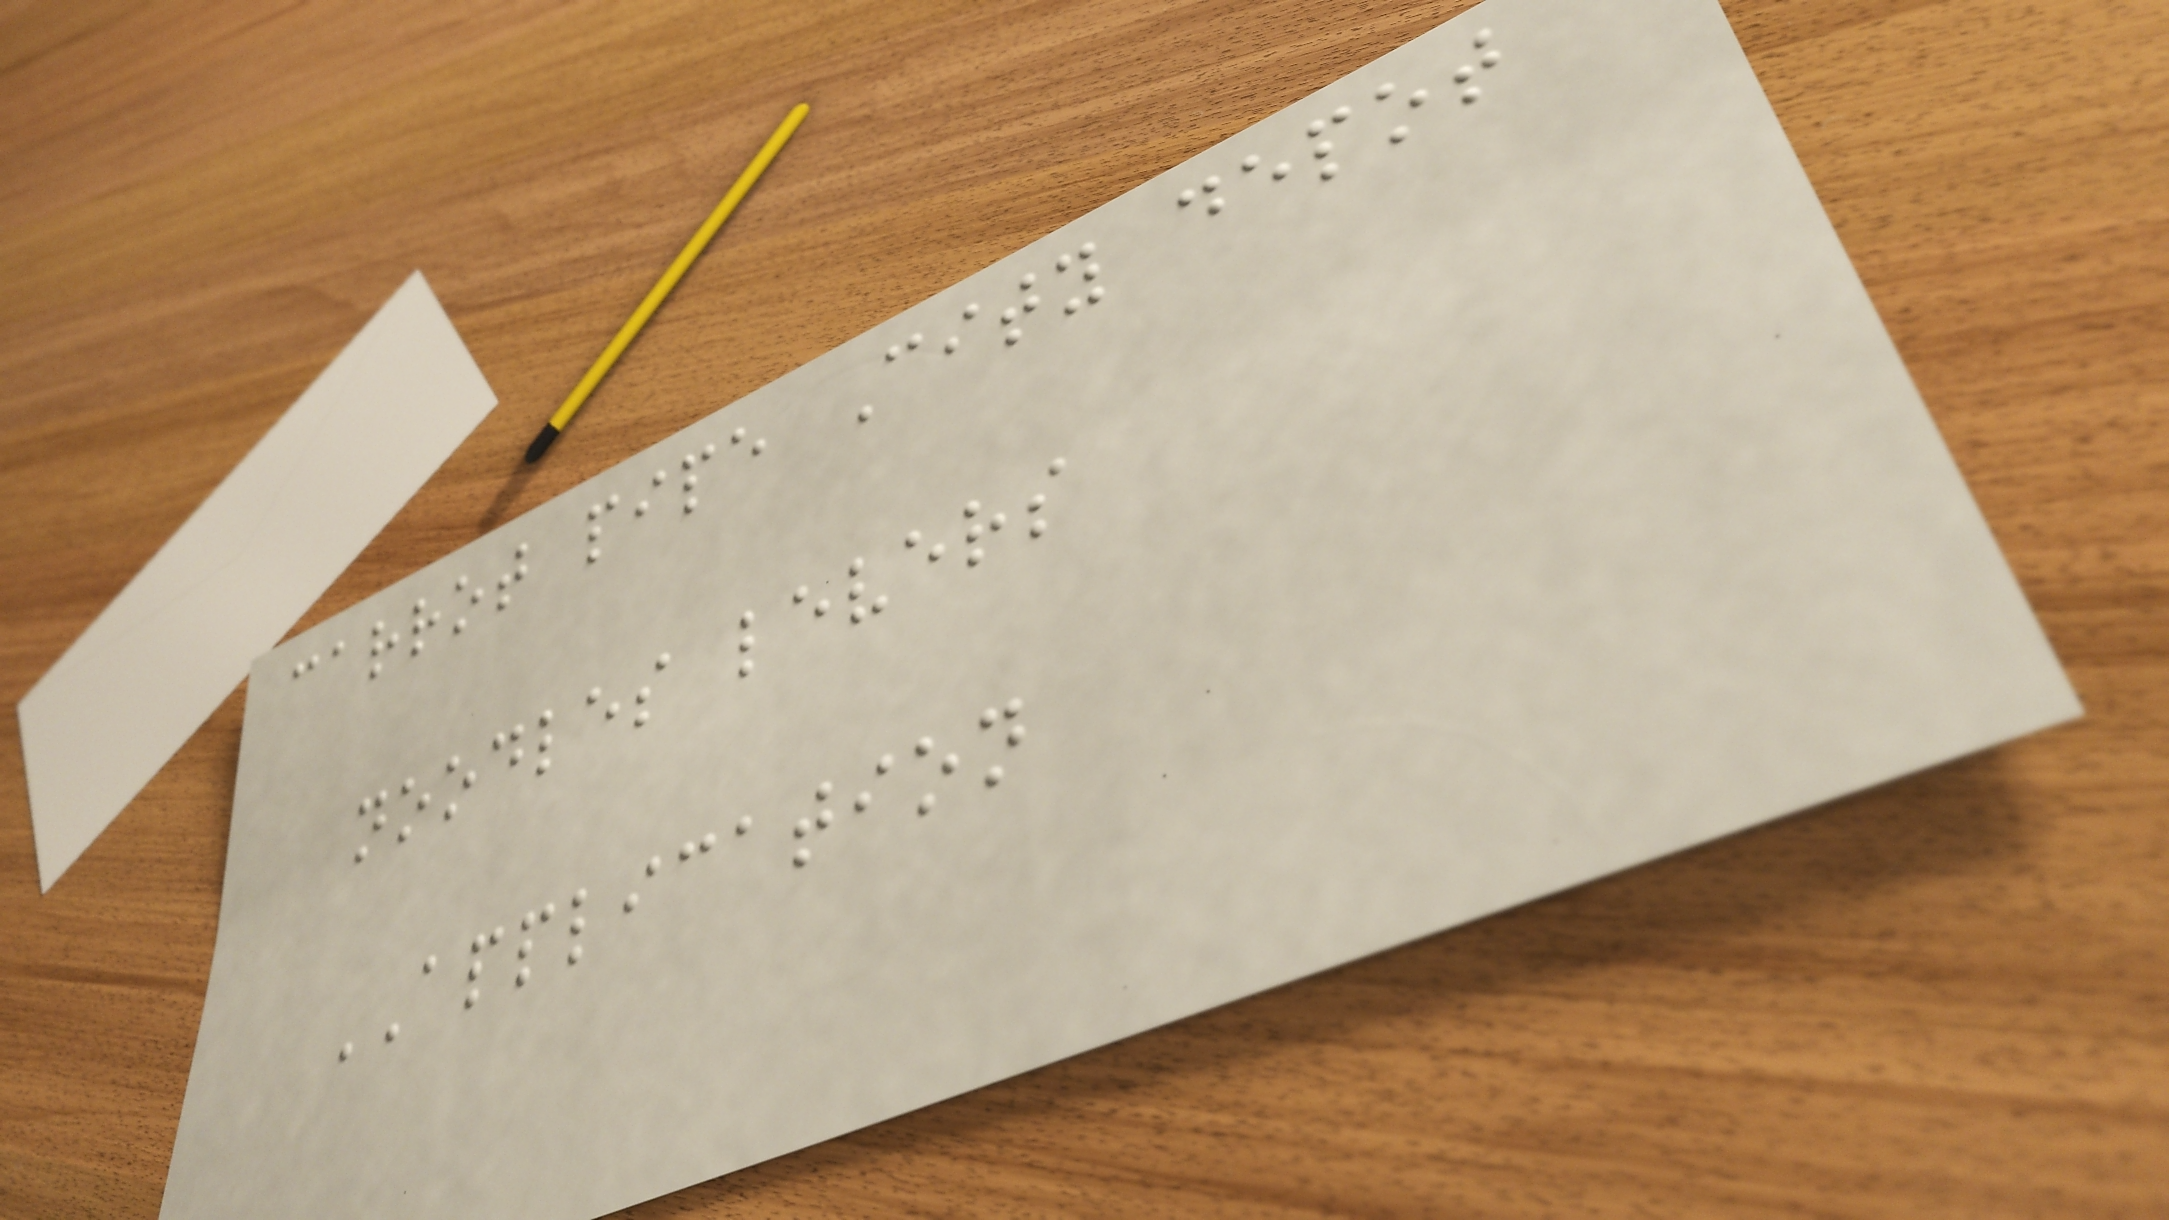carrot pipe City depot
noodles levers
APPLICATION
